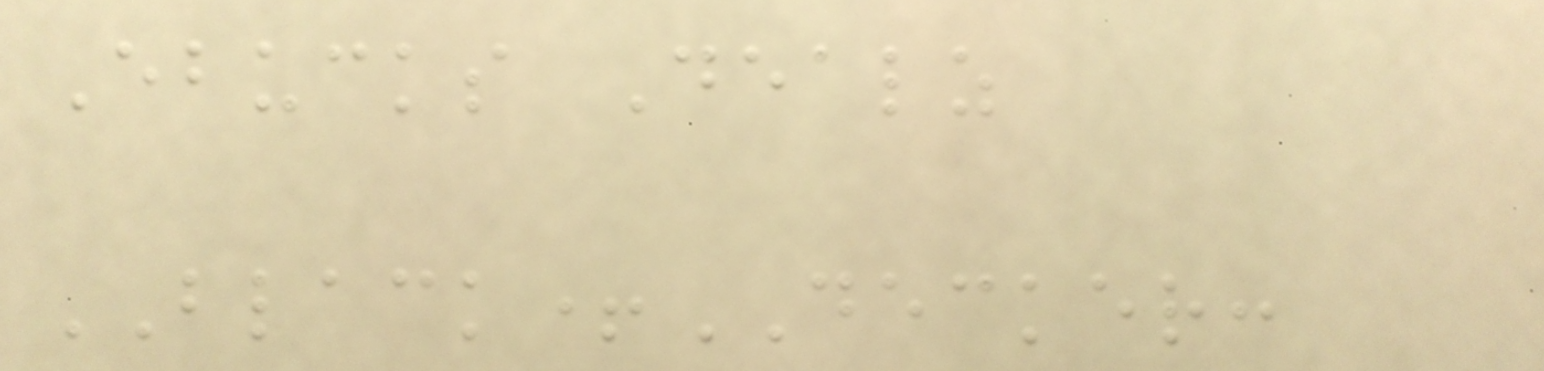Ebucks Dealz
BLACK+DECKER:
